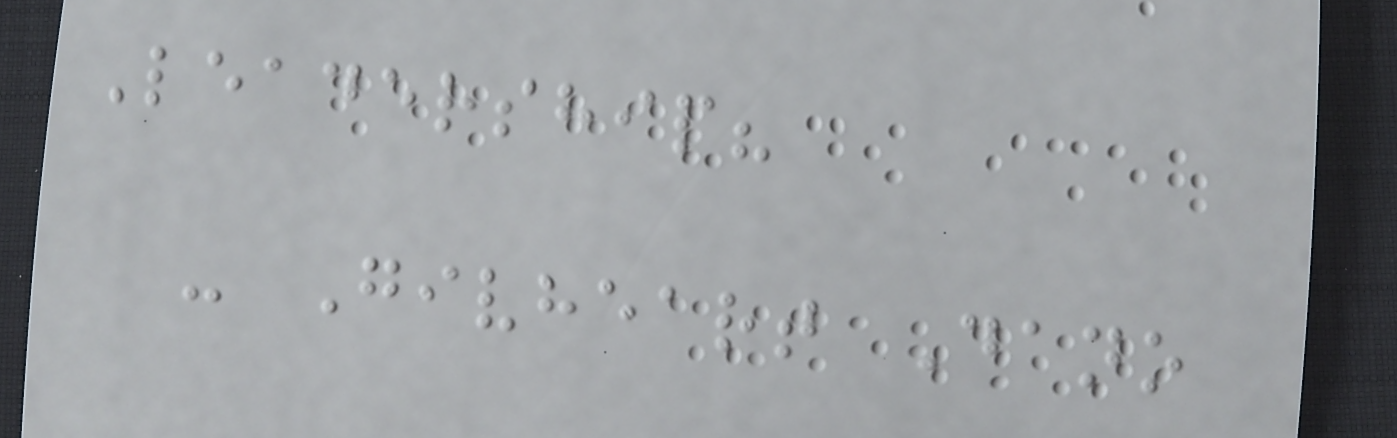Leadership?
- Givheart Dano
